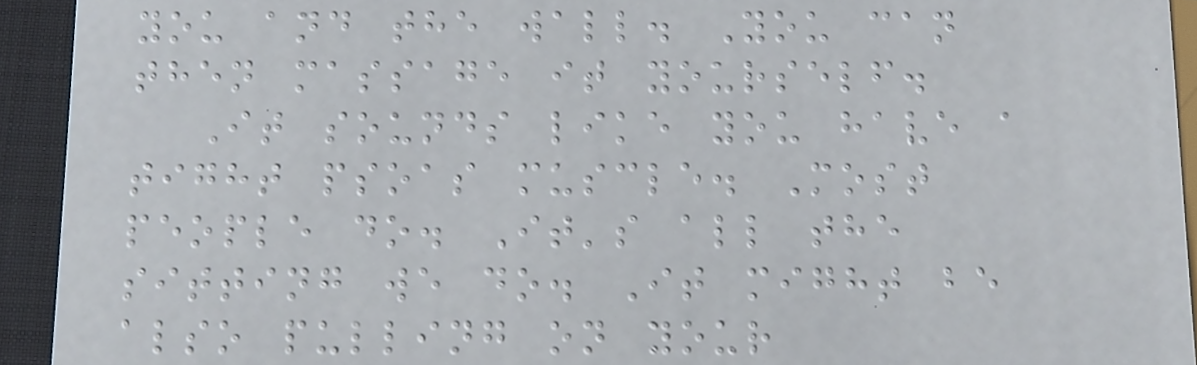you and the wall. You can
then massage it yourself.
It sounds like you have a
tight psoas muscle. Most
people do. It's all the
sitting we do. It might be
also pulling on your
